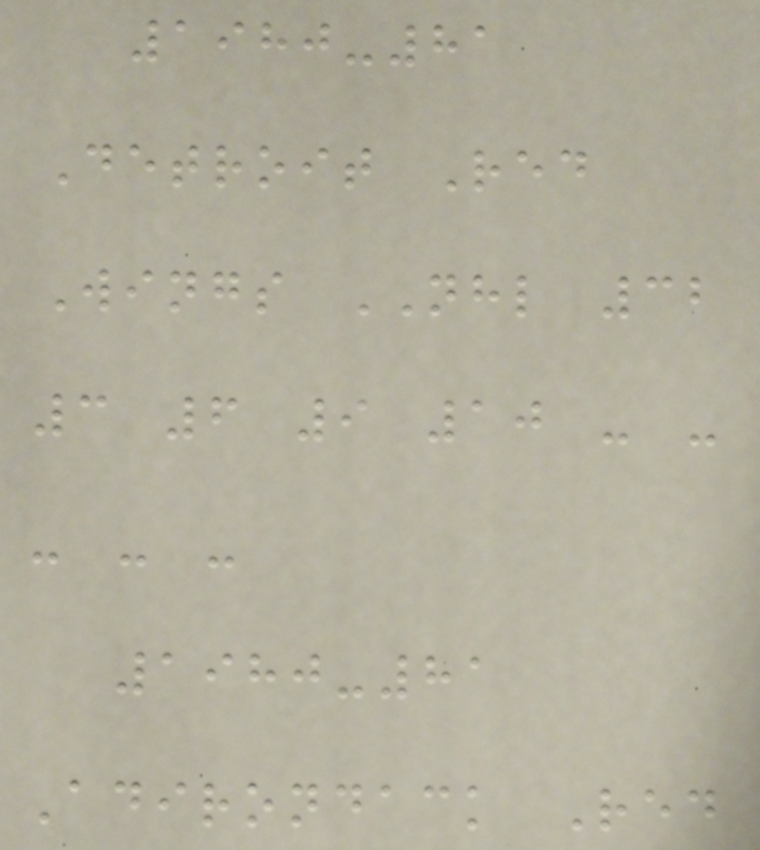1980-81
Detroit Red
Wings NHL 32
3 6 9 10 - -
- - -
1980-81
Adirondack Red
